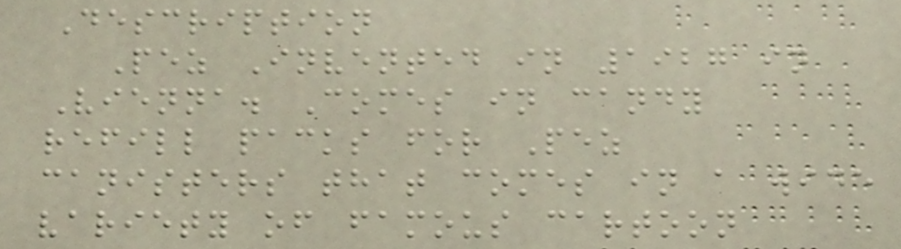Description
Pez Invented in 1927 in
Vienna. Comes in candy
refill packs for Pez
canisters that comes in a wide
variety of famous cartoon
